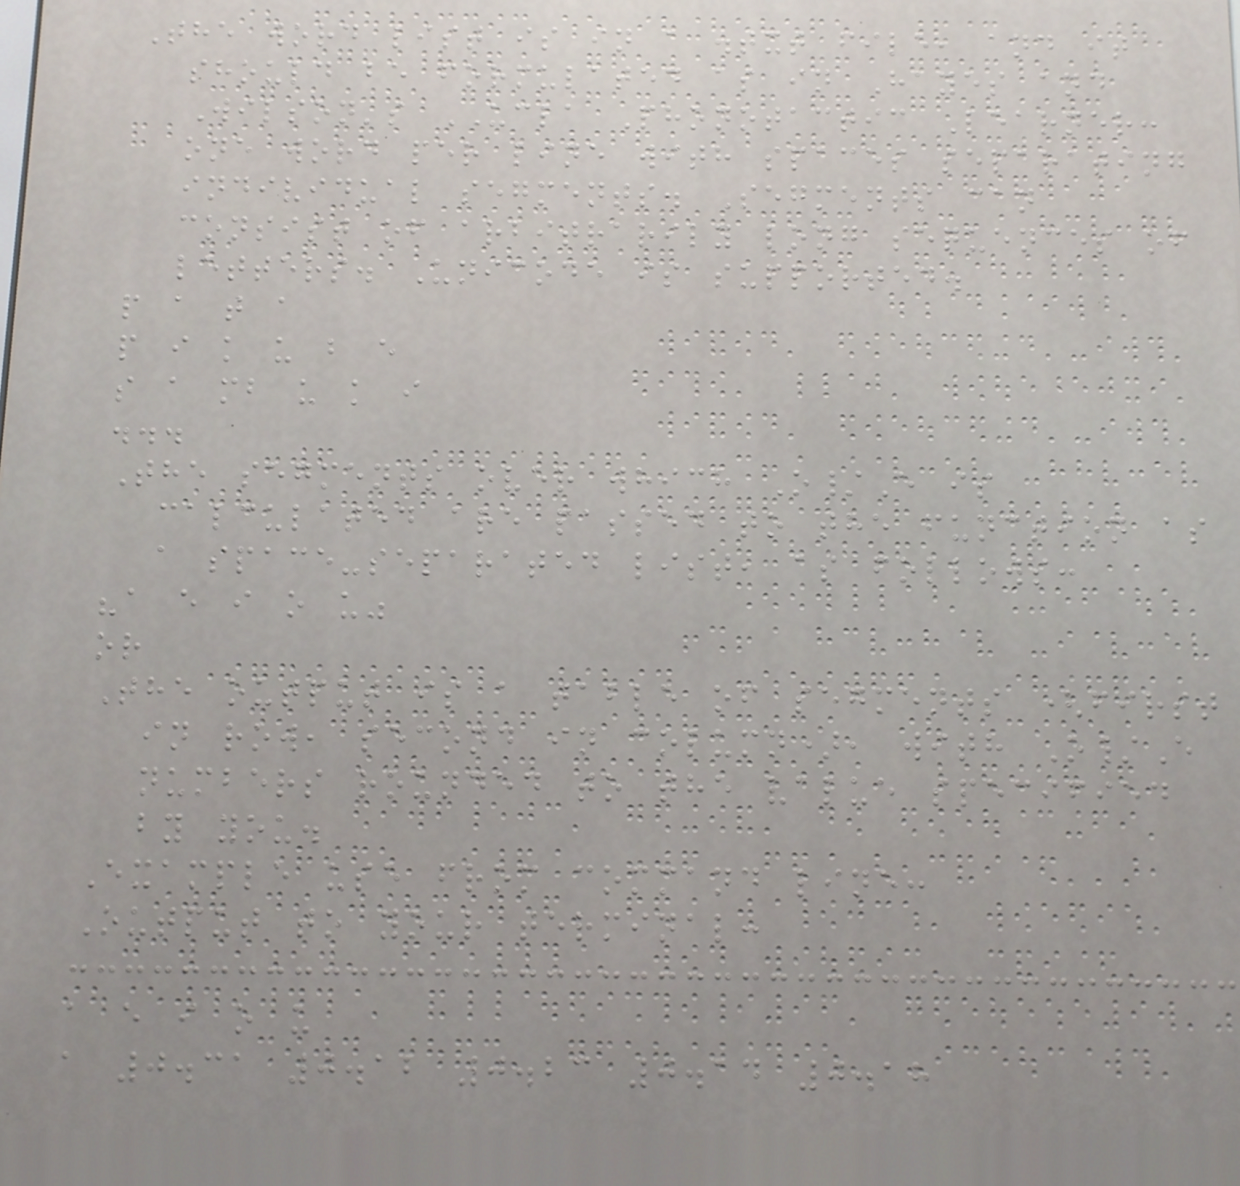The word list is in a .txt file, and it
should be formulated as in Hayes and
Wilson's UCLA Phonotactic Learner:
one word per line with spaces separating
individual segments. Segments can
consist of arbitrarily long sequences of
letters. Unicode is supported.
p a t a
p i k u b e
s a mb u k i
...
The segments over which O/E is
calculated are passed to the function as
a space-separated list, as follows:
"a e i o u"
or
The output is a table of segments (first
in row, second in column), with O/E
numbers rounded to the value specified
by you.
Example use from command line:
Output to your terminal:
a e i o u
a 0.31 0.12 0.23 0.14 0.18
